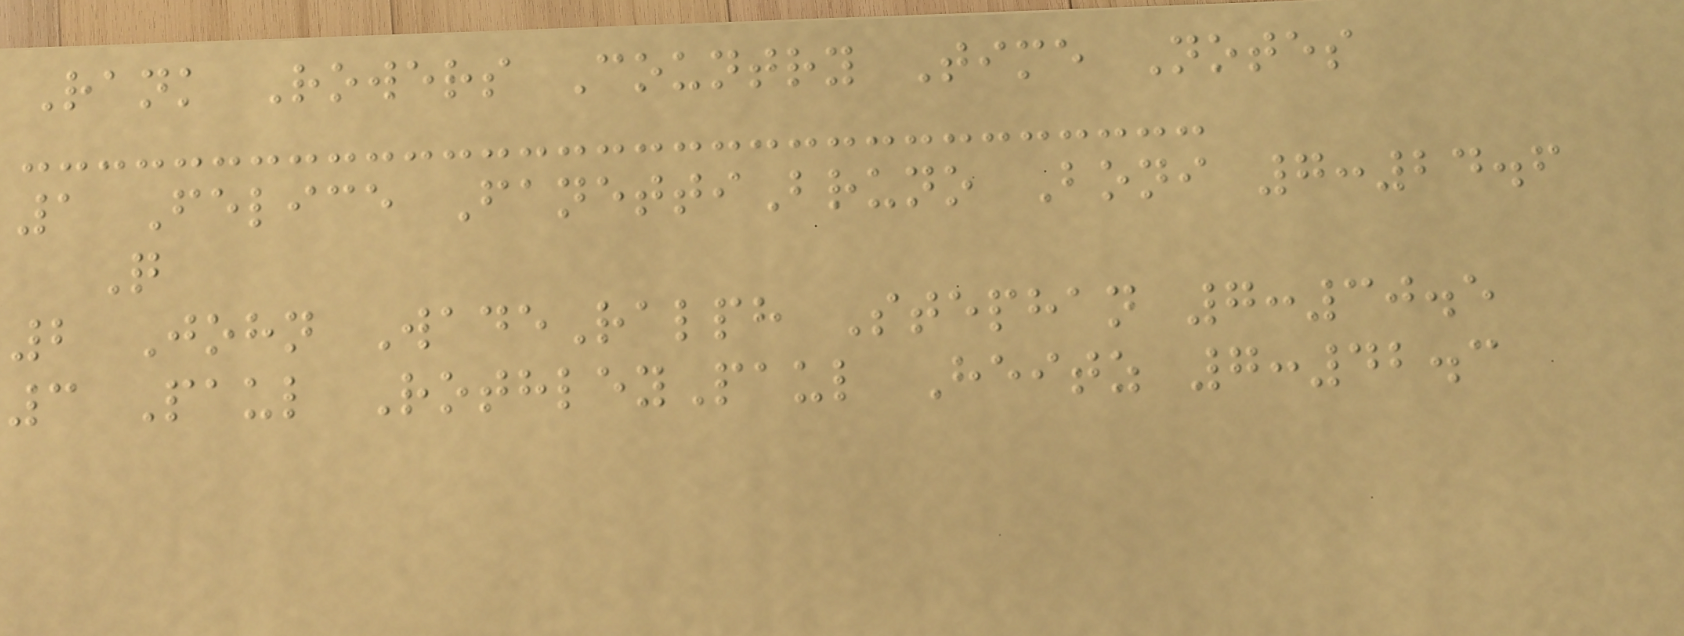Rank Rowers Country Time Notes
1 Felice FanettiBruno Boni 7:24.6
Q
2 John WadeRalph Stephan 7:30.5
3 Paul RothleyPaul Heitz 7:42.3
